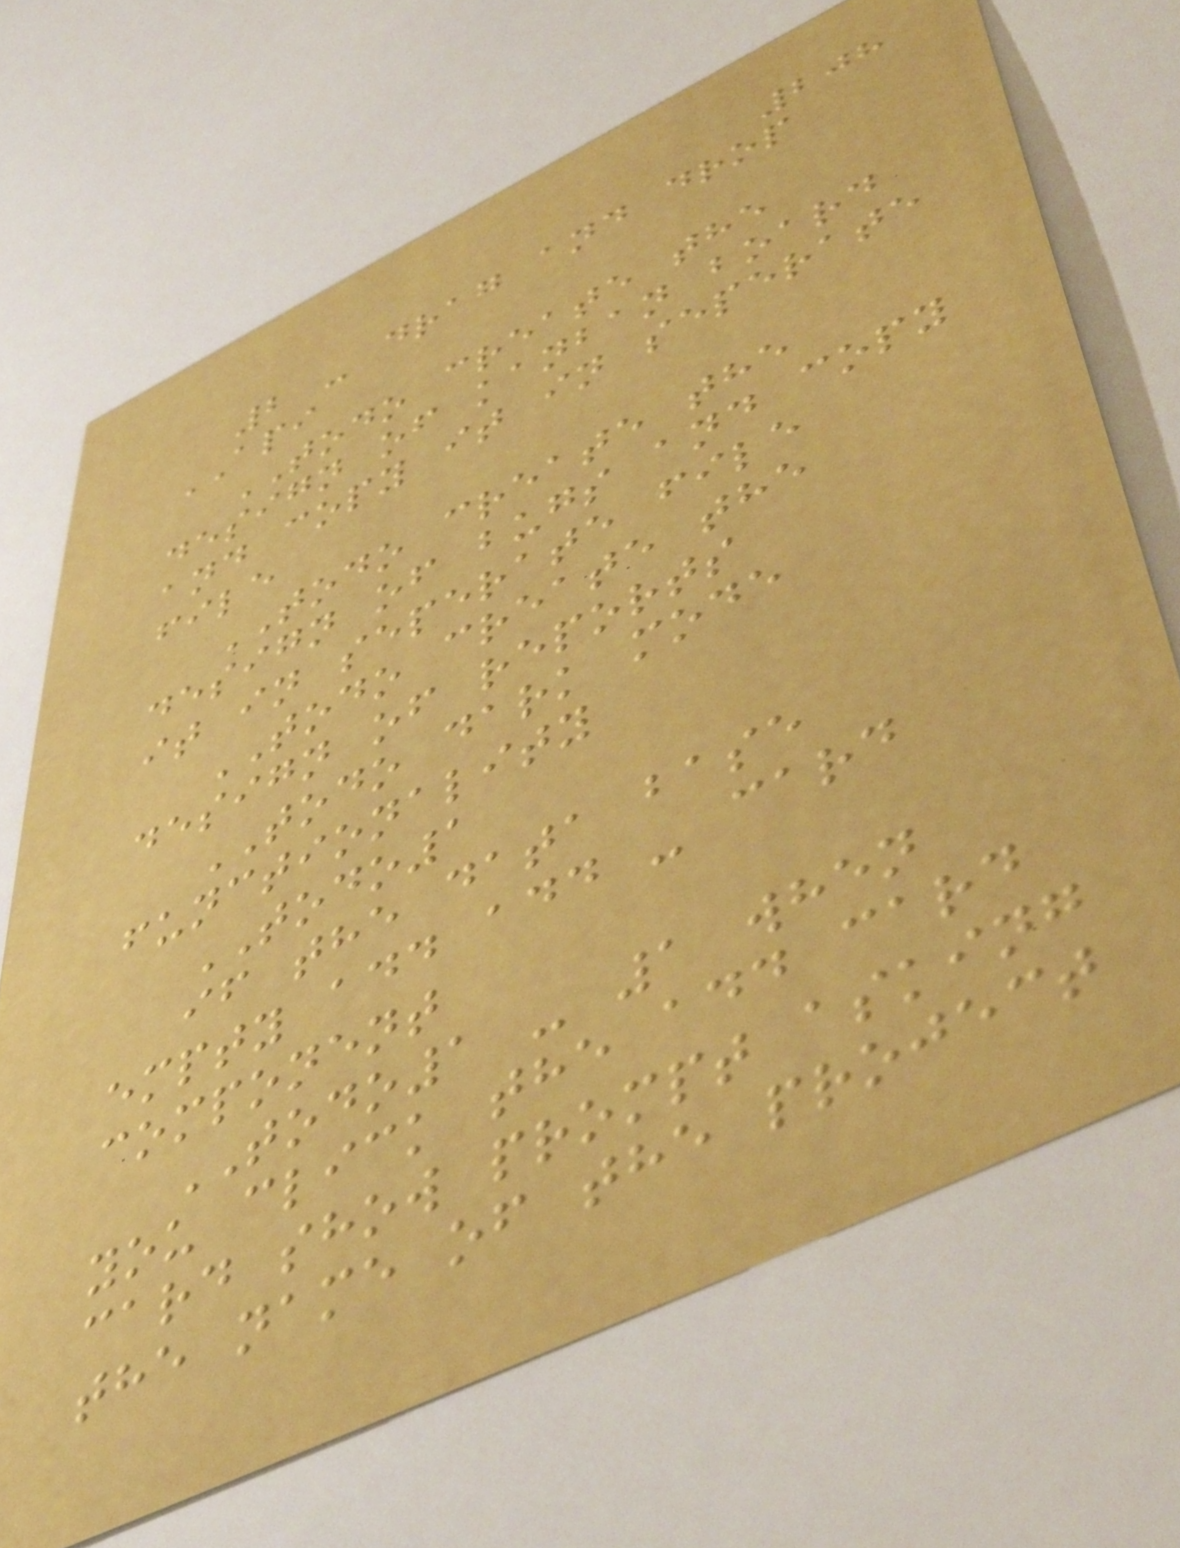208
2 - drag and drop
API
TODO create the
design of kanban board
and copy it in seperate
file
TODO create the
design of bugs and copy
it in seperate file
TODO create the
design of reports
TODO dark mode
functionality
TODO1
if the data base
empty add add - card
component
TODO1 - 1 when
you click the add card
card show prompt asking
the name of the project
